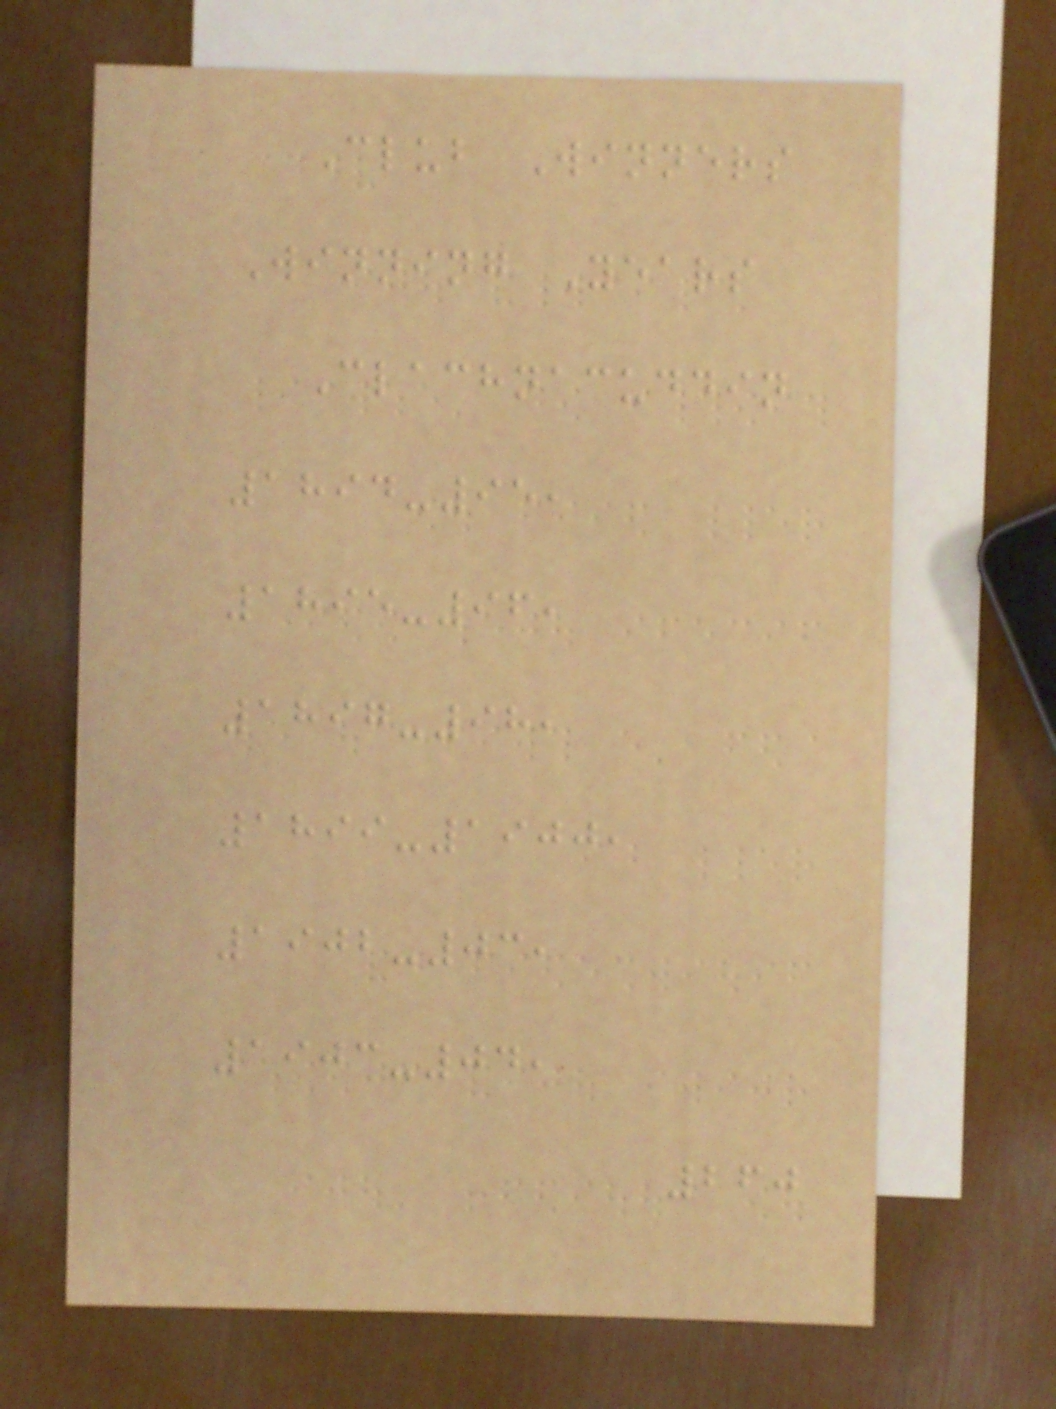Club Winners
Winning Years
Clachnacuddin
1894-95,
1895-96,
1897-98,
1899-1900,
1902-03,
1903-04,
260
